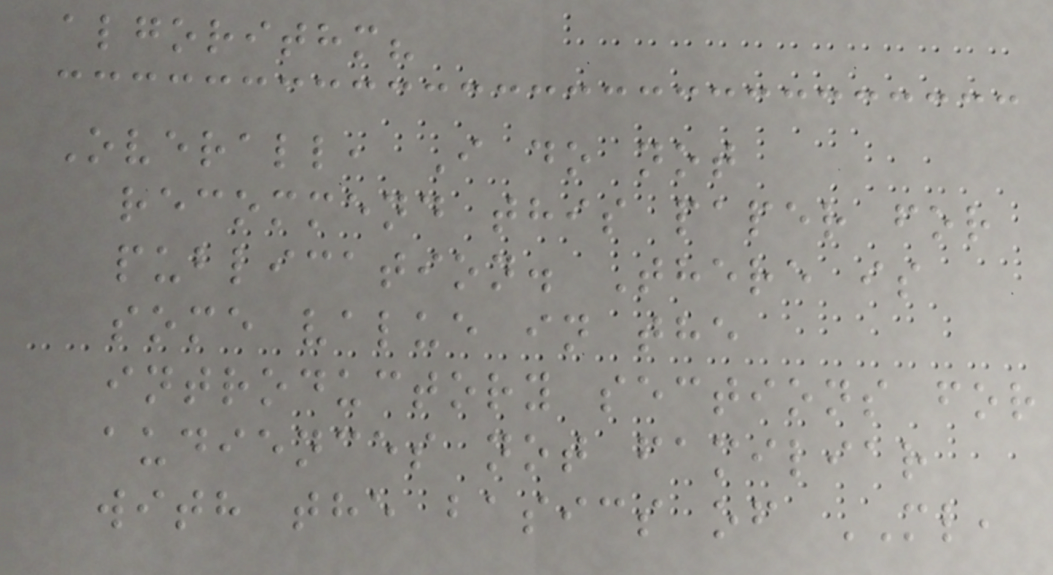algorithm?
Overall, I do not
recommend this paper for
publication. There is
some value in the
introductory sections for
audiences not familiar
with the basics of ML,
